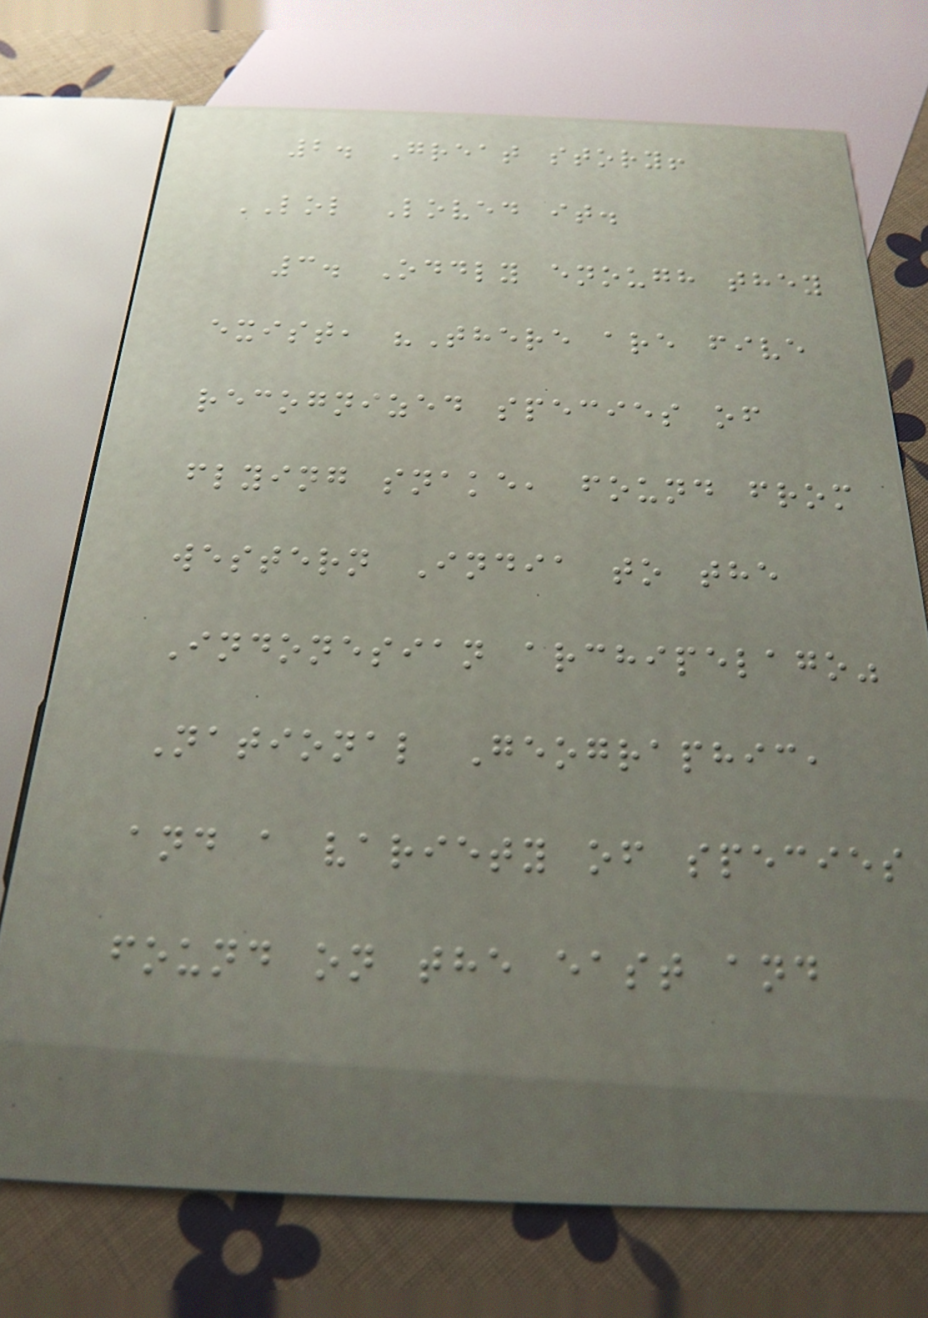2. Great story!
LOL Loved it.
3. Oddly enough they
exist, "There are five
recognized species of
flying snake, found from
western India to the
Indonesian archipelago"
National Geographic,
and a variety of species
found on the east and
